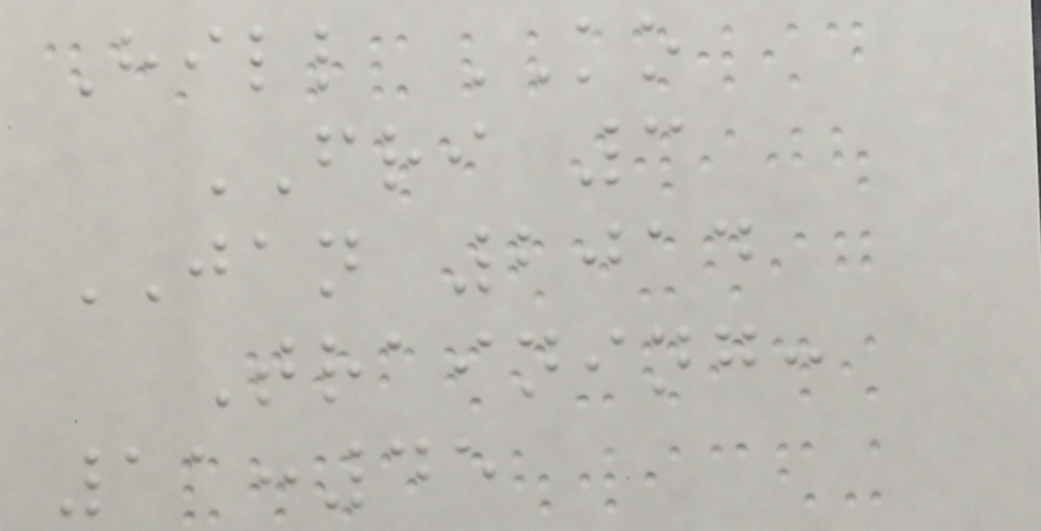Hill KO
FRI 3
JAN 2014
Training:
11:45
